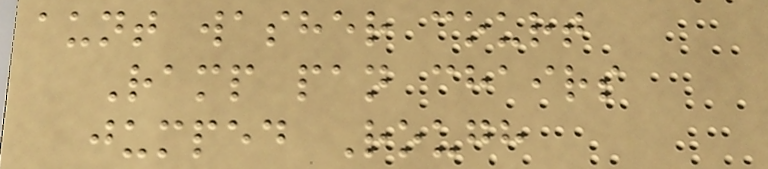aunt washer court
Ramp pan chairs
jumped Rough
